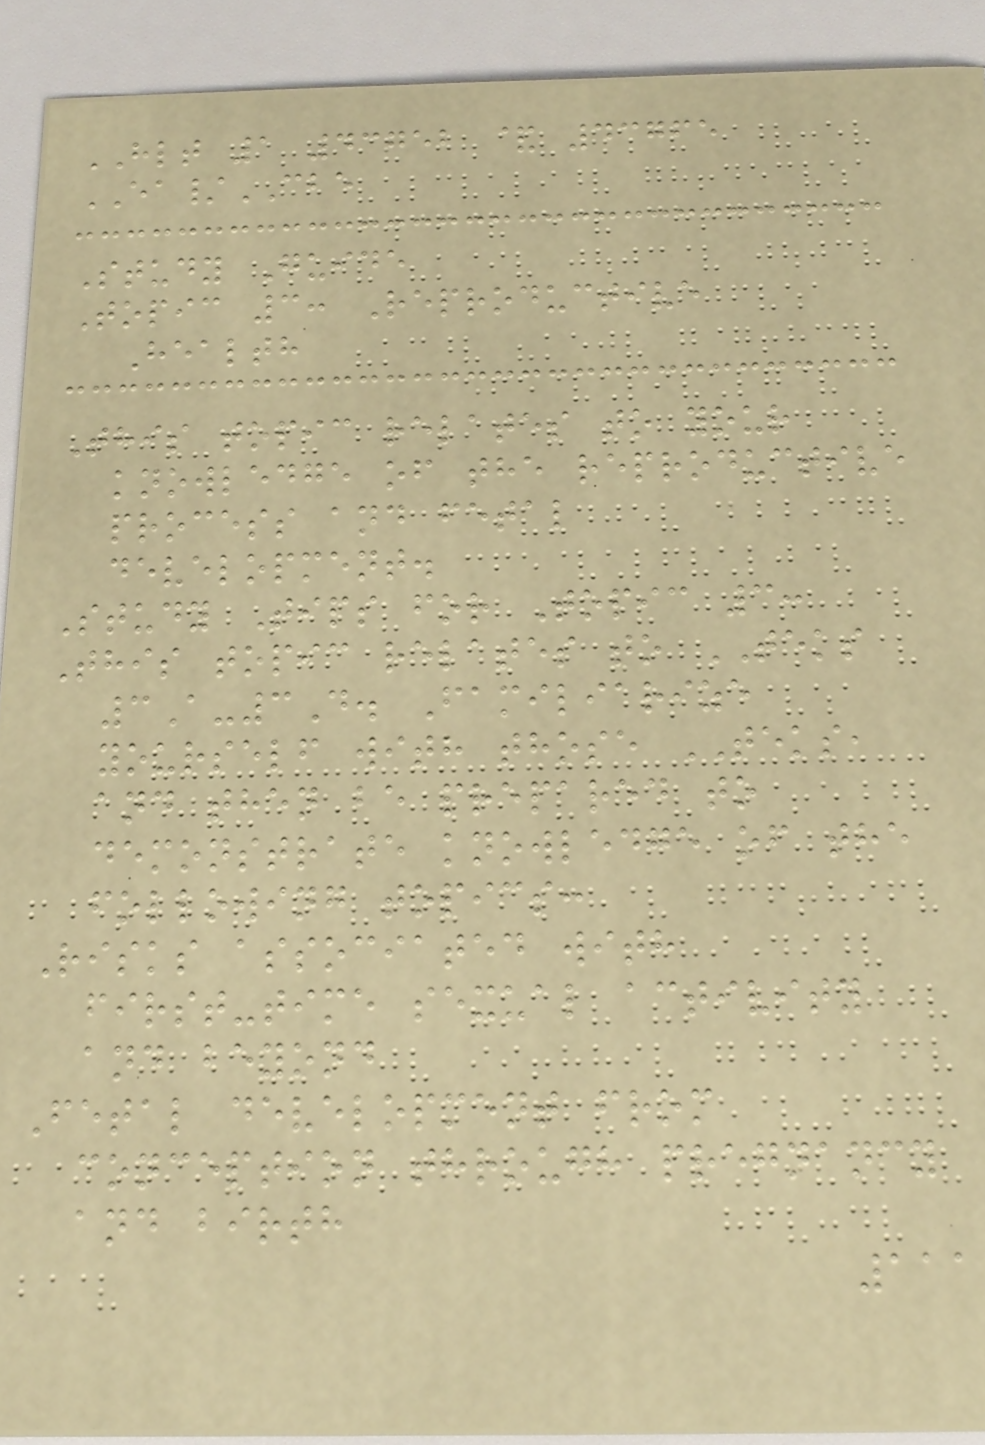HLT 1 43752 & 43765
EA/CBE
Study Guide
Topic 3: Reproductive
Health
This topic relates to your
knowledge of the reproductive
process and fetal
development.
Study Tips for Topic 3:
This topic relates to TEKS
3A-3D. Familiarize
yourself with those TEKS,
and then be prepared to
demonstrate knowledge of the
following topics:
Risks associated with
first-time sexual activity
and beyond
Fetal development from
conception through pregnancy
and birth
111
